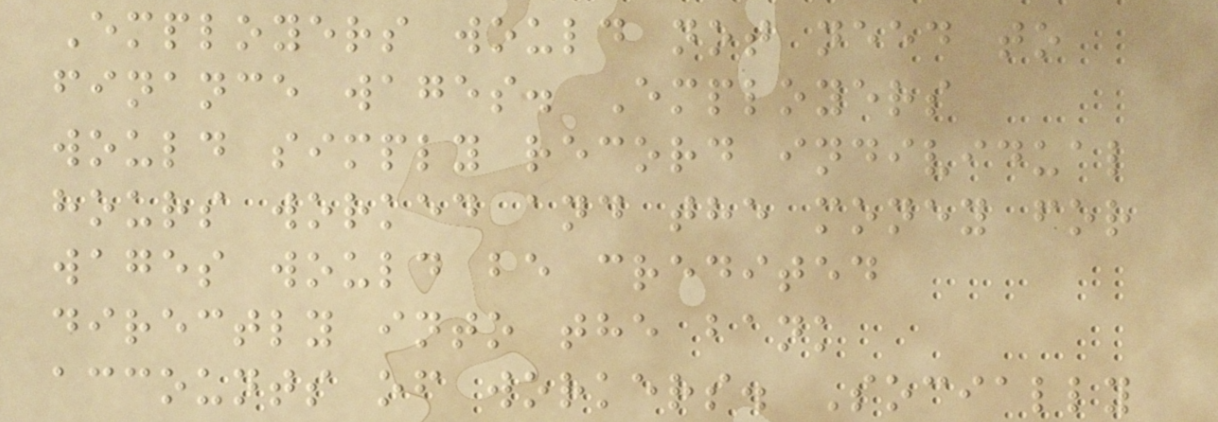Employers would not need to
finance wages. Employers
would simply record individual
hours worked and the money for
wages would be credited
directly into the bank
accounts of workers. Socially
